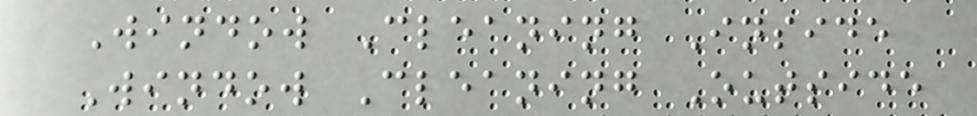Window Cleaning Inside
Window Cleaning Outside
